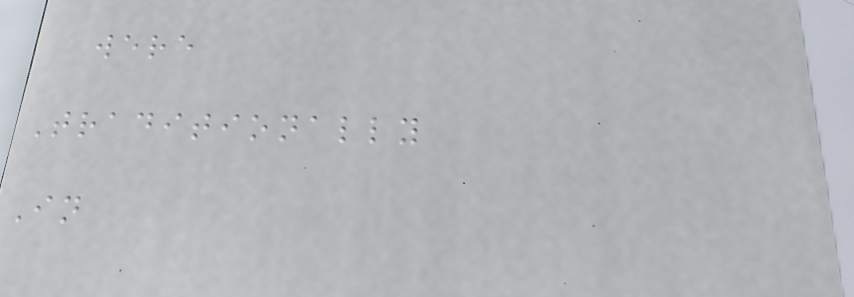were
Traditionally
In
